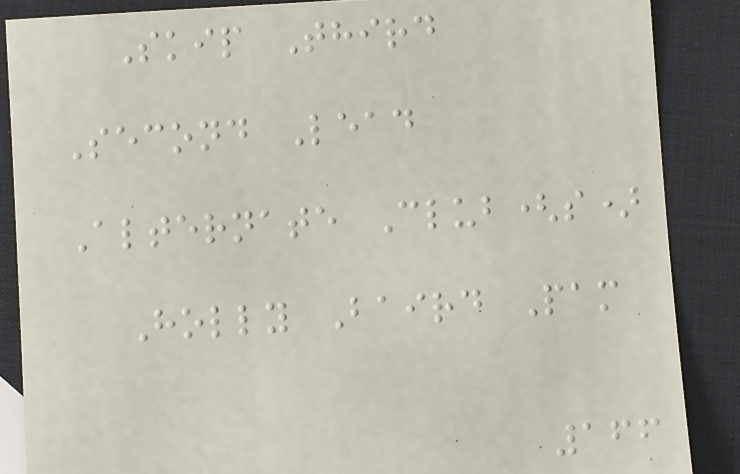Skip Third
Second Lead
Alternate Club(s)
Holly Baird Pam
166
